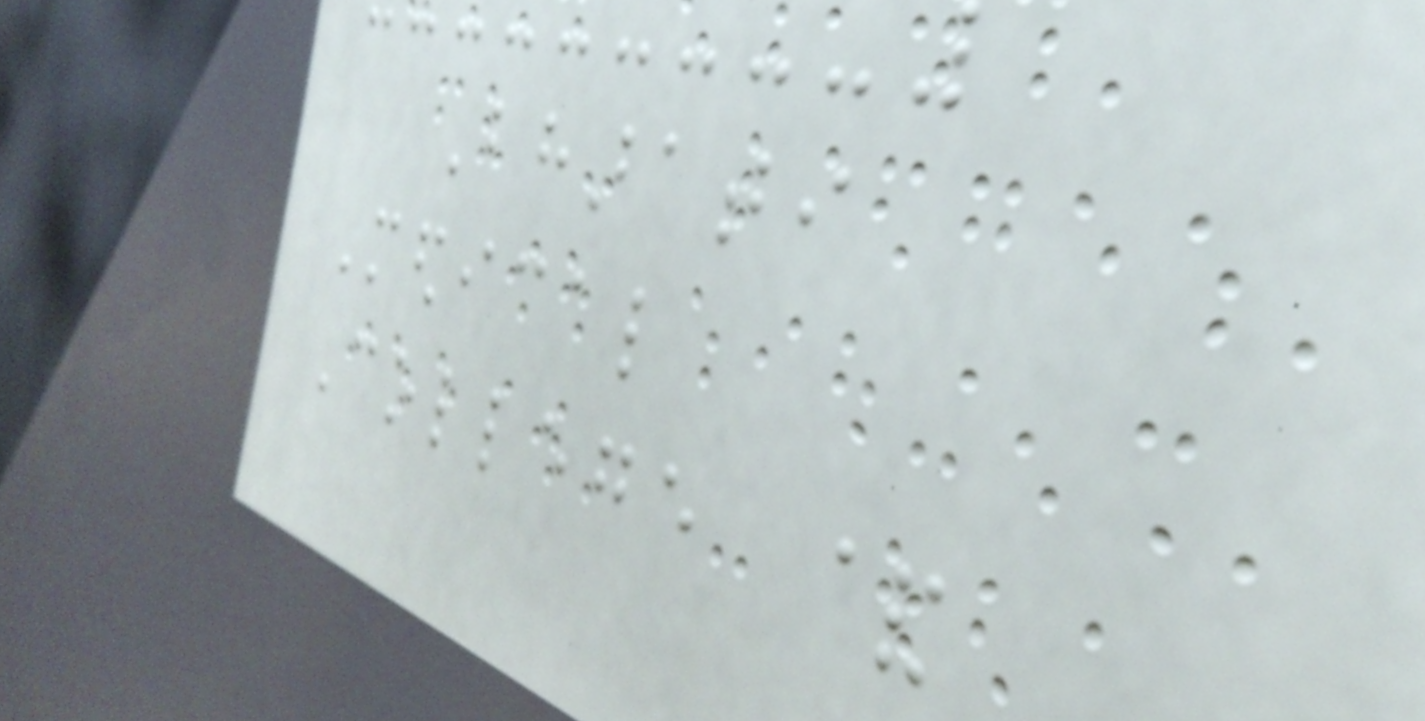Bharati
Medical
College &
